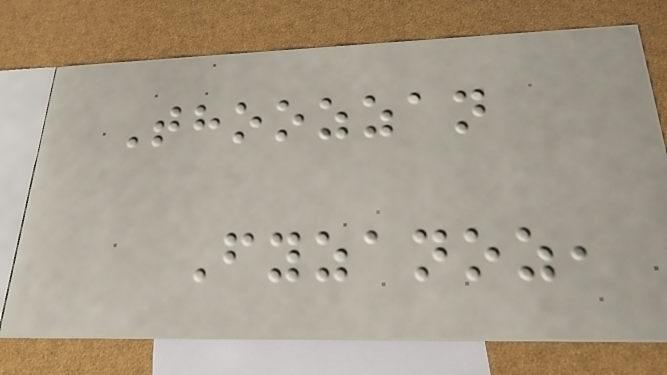Thoozzan
Fyzanoz,
